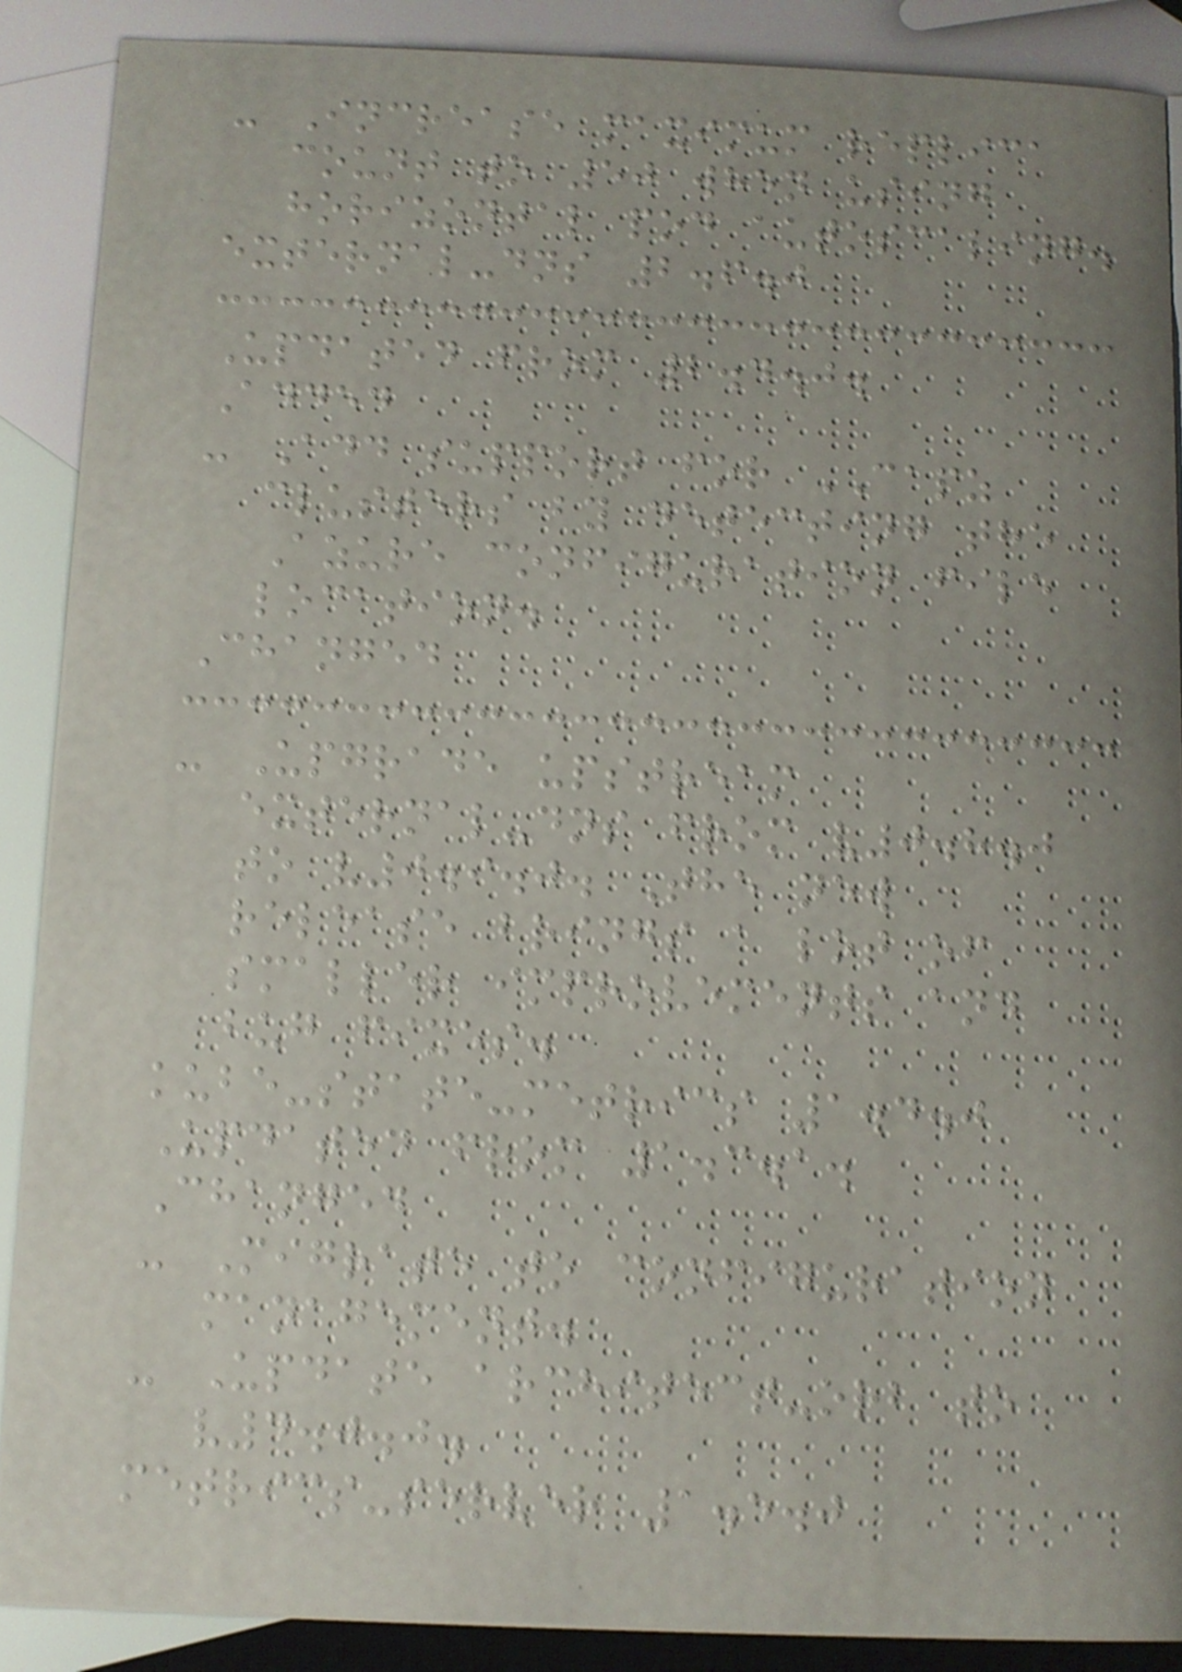- Increase maximum replica
count to 50 when using
horizontal pod autoscaling.
external-dns 2.6.0
Updated from 2.4.0.
Added
- Add support for CAPZ
clusters by detecting the
Azure configuration file
location.
Changed
- Upgrade upstream
external-dns from v0.8.0
to v0.9.0. The new
release brings a lot of
smaller improvements and
bug fixes.
kube-state-metrics 1.4.0
Updated from 1.3.1.
Changed
- Migrate to configuration
management.
- Update architect-orb to
v4.0.0.
metrics-server 1.5.0
